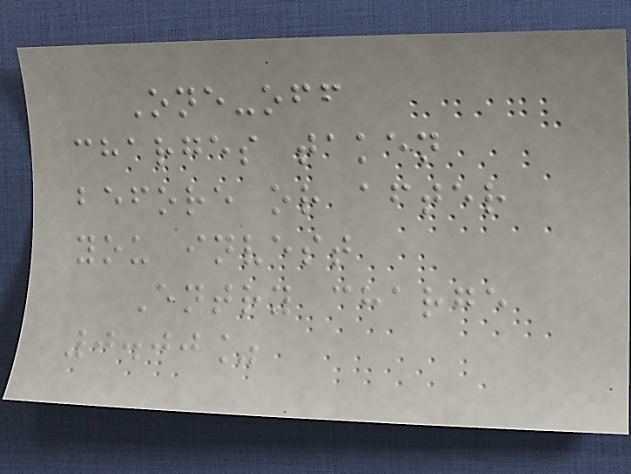One-off
charges taken
before or after
you invest
Entry charge
0.00%
